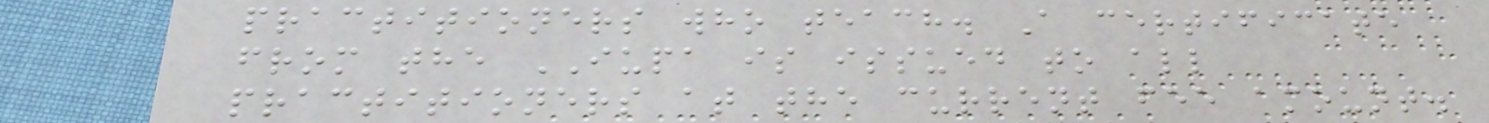practitioners who teach. A certificate
from the IUPA is issued to all
practitioners at the current fee amount.
